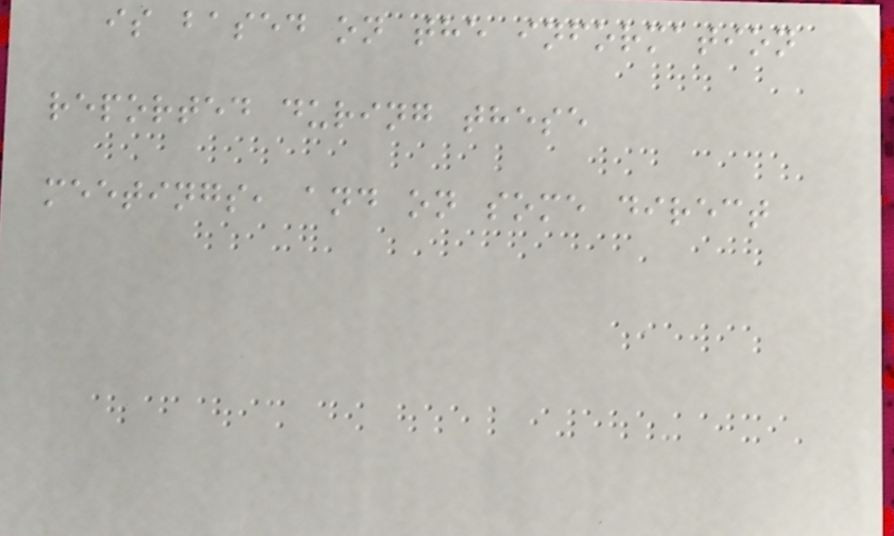is based on the information
reported during these
meetings, and on some direct
